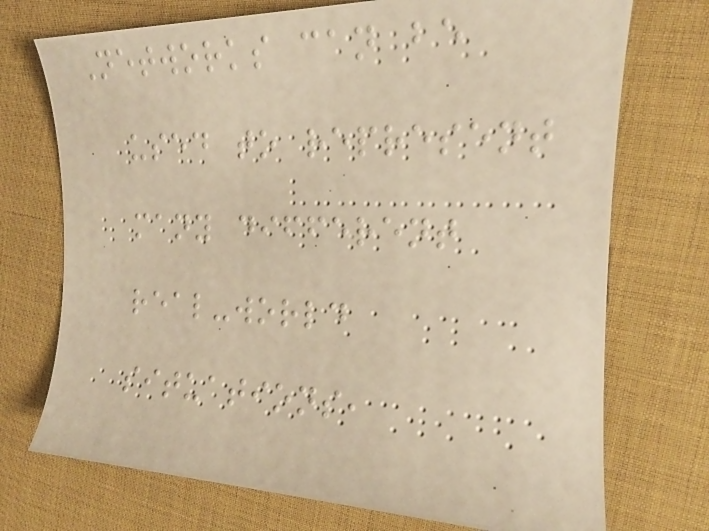Networks can be
used to represent
many different
real-world
situations,
